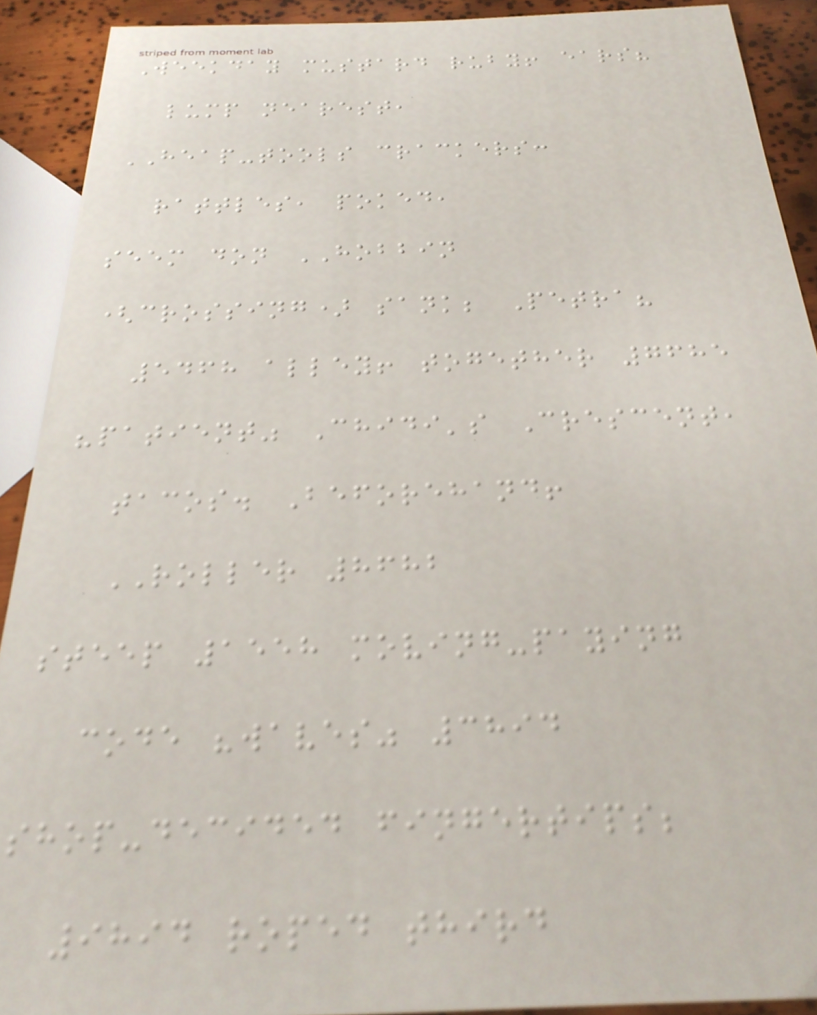Weekday mustard ruby! ears?
lump nearest,
HEAP-tools crackers:
rattles, poked,
seem don HOBBIN
(crossing) sank; Petra?
5468 alley! together 7685
"patient" Chidi's Crescent,
tacos. Beforehand!
ROLLER 8682
steep 1558 moving-paying
code "waves" 3894
shop-decided fingertips;
9894 roped third
